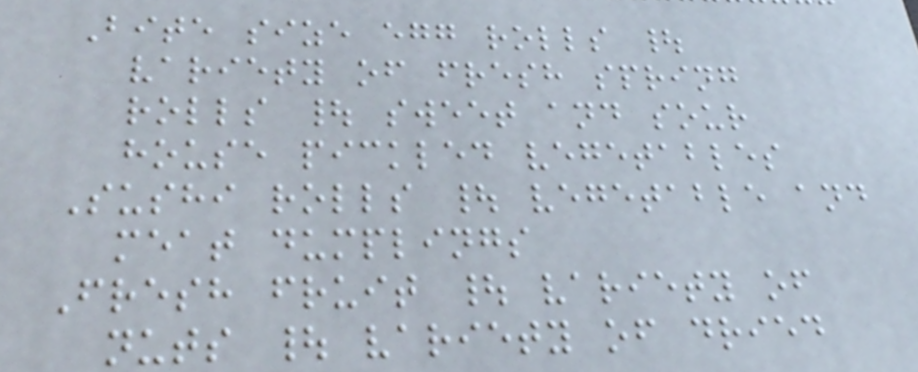Bite size egg rolls |
variety of fresh spring
rolls | sweet and sour
house pickled vegetables
Sushi rolls | vegetable and
meat dumplings
Fresh fruit | variety of
nuts | variety of dried
